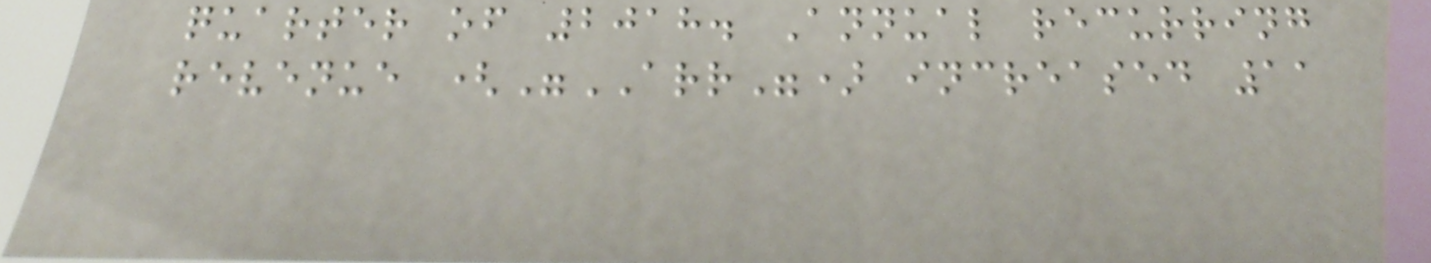quarter of 2018. Annual recurring
revenue ("ARR") increased 11
